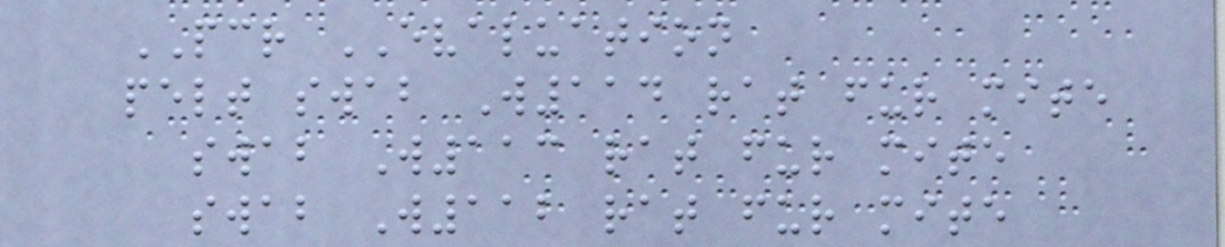PCR EVALUATION
pelt swab W114 rat fur mite
swab W113 rat fur mite
swab W112 rat fur mite
